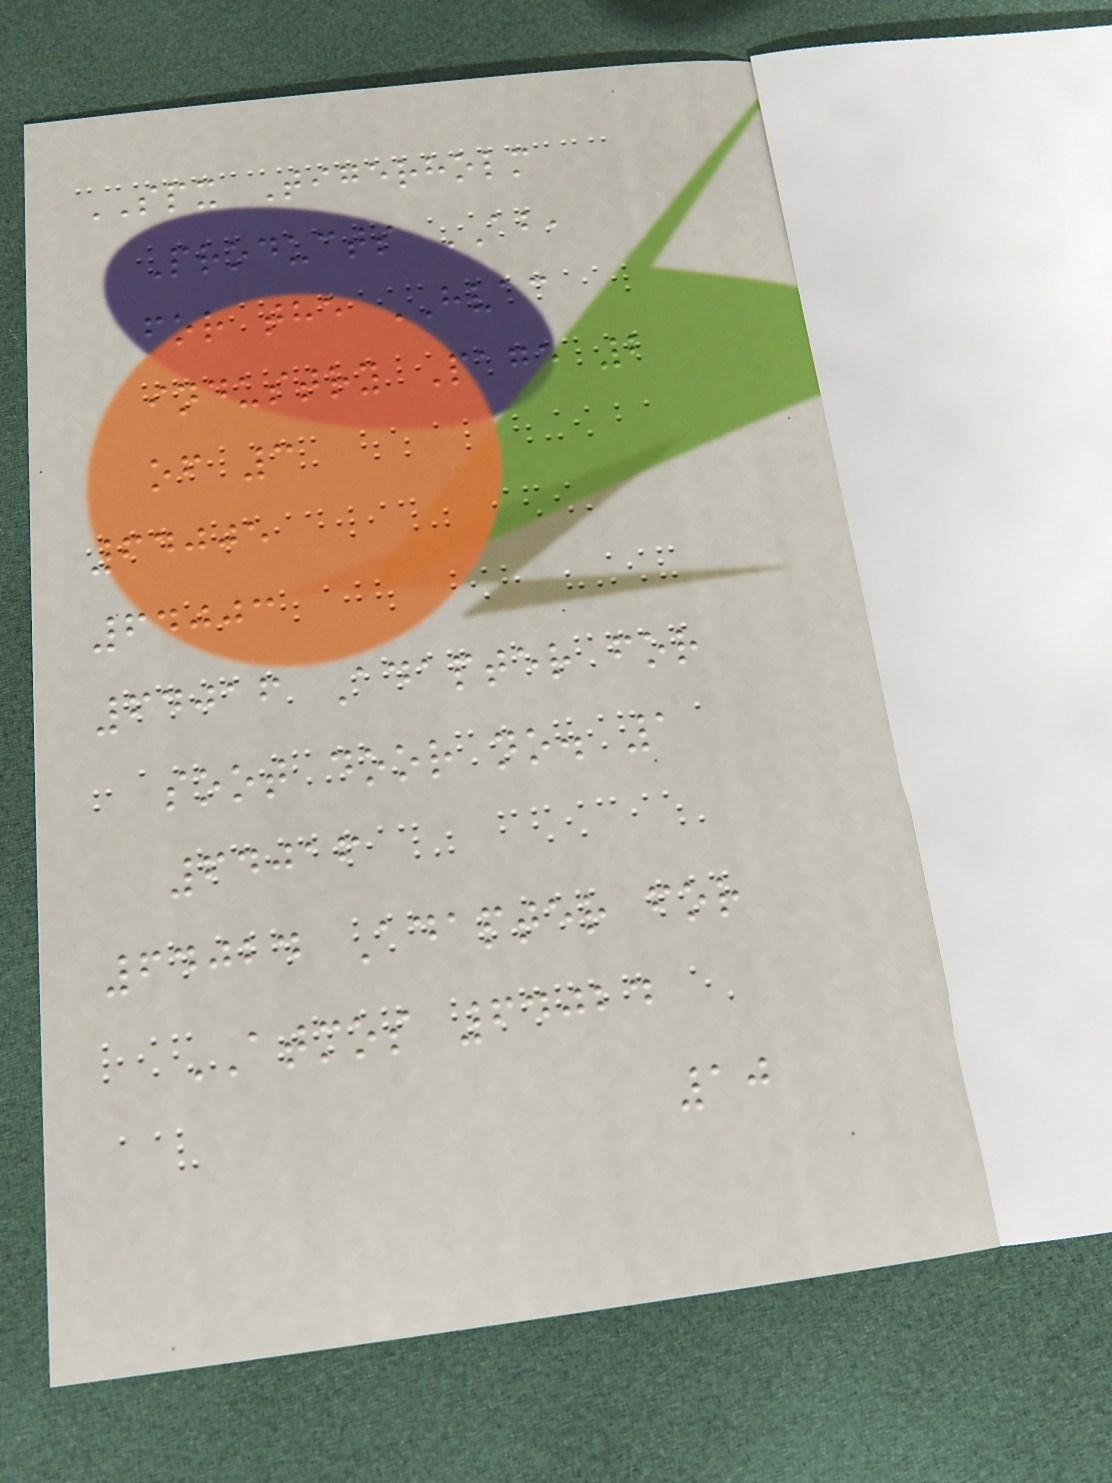SPX Tigerholm
Products AB,
for the HVAC
industry Page 2
of 3
64005
64003
64016 Adapter for
soot door no. 1
64016
64024 Adapter for
ATMOS 64024
10
